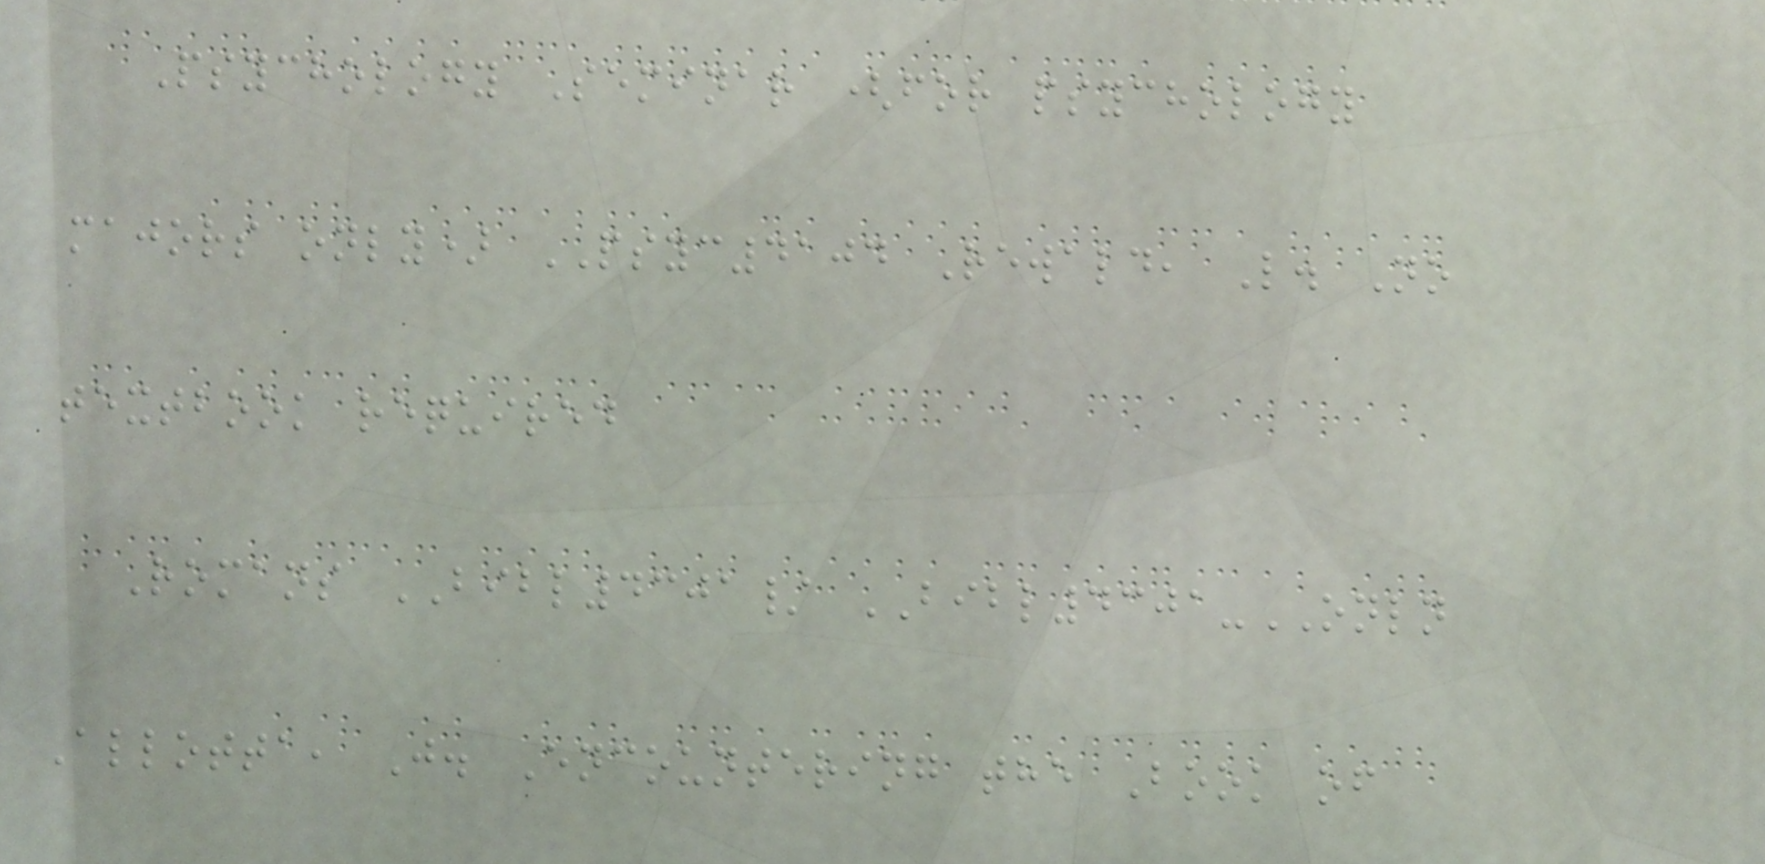Psychology Seminar (for psychology
majors only) PSYC4104 Rewald, L. No
textbook required
Romans BIBL4301/ BIBL4301-ONLN
Allotta, J. Encountering the Book of
